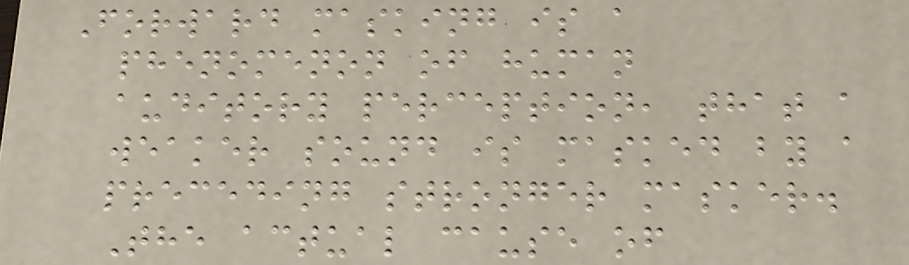Forward masking is a
phenomenon of human
auditory perception, that a
weaker sound is masked by a
preceding stronger masker.
The actual cause of
